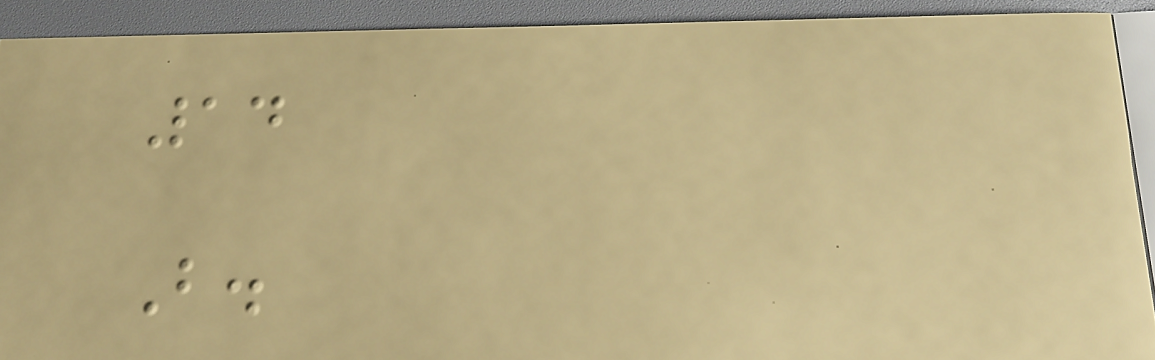14
B.
